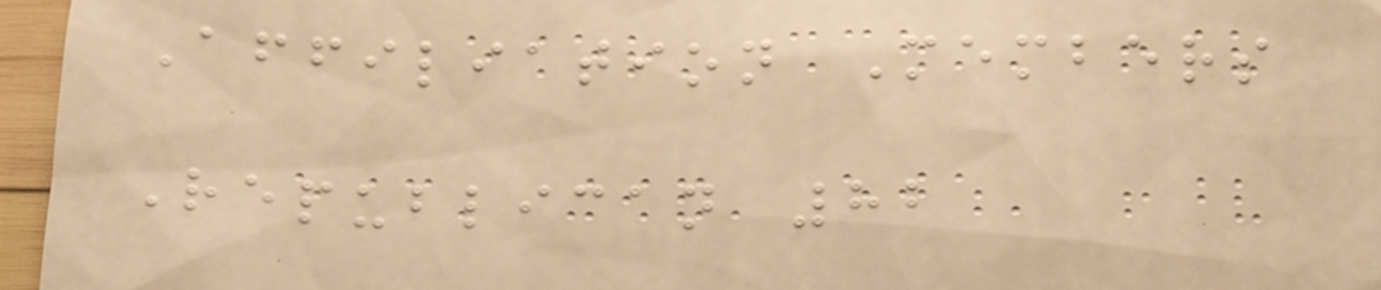Affiliation Members
Republican 82
